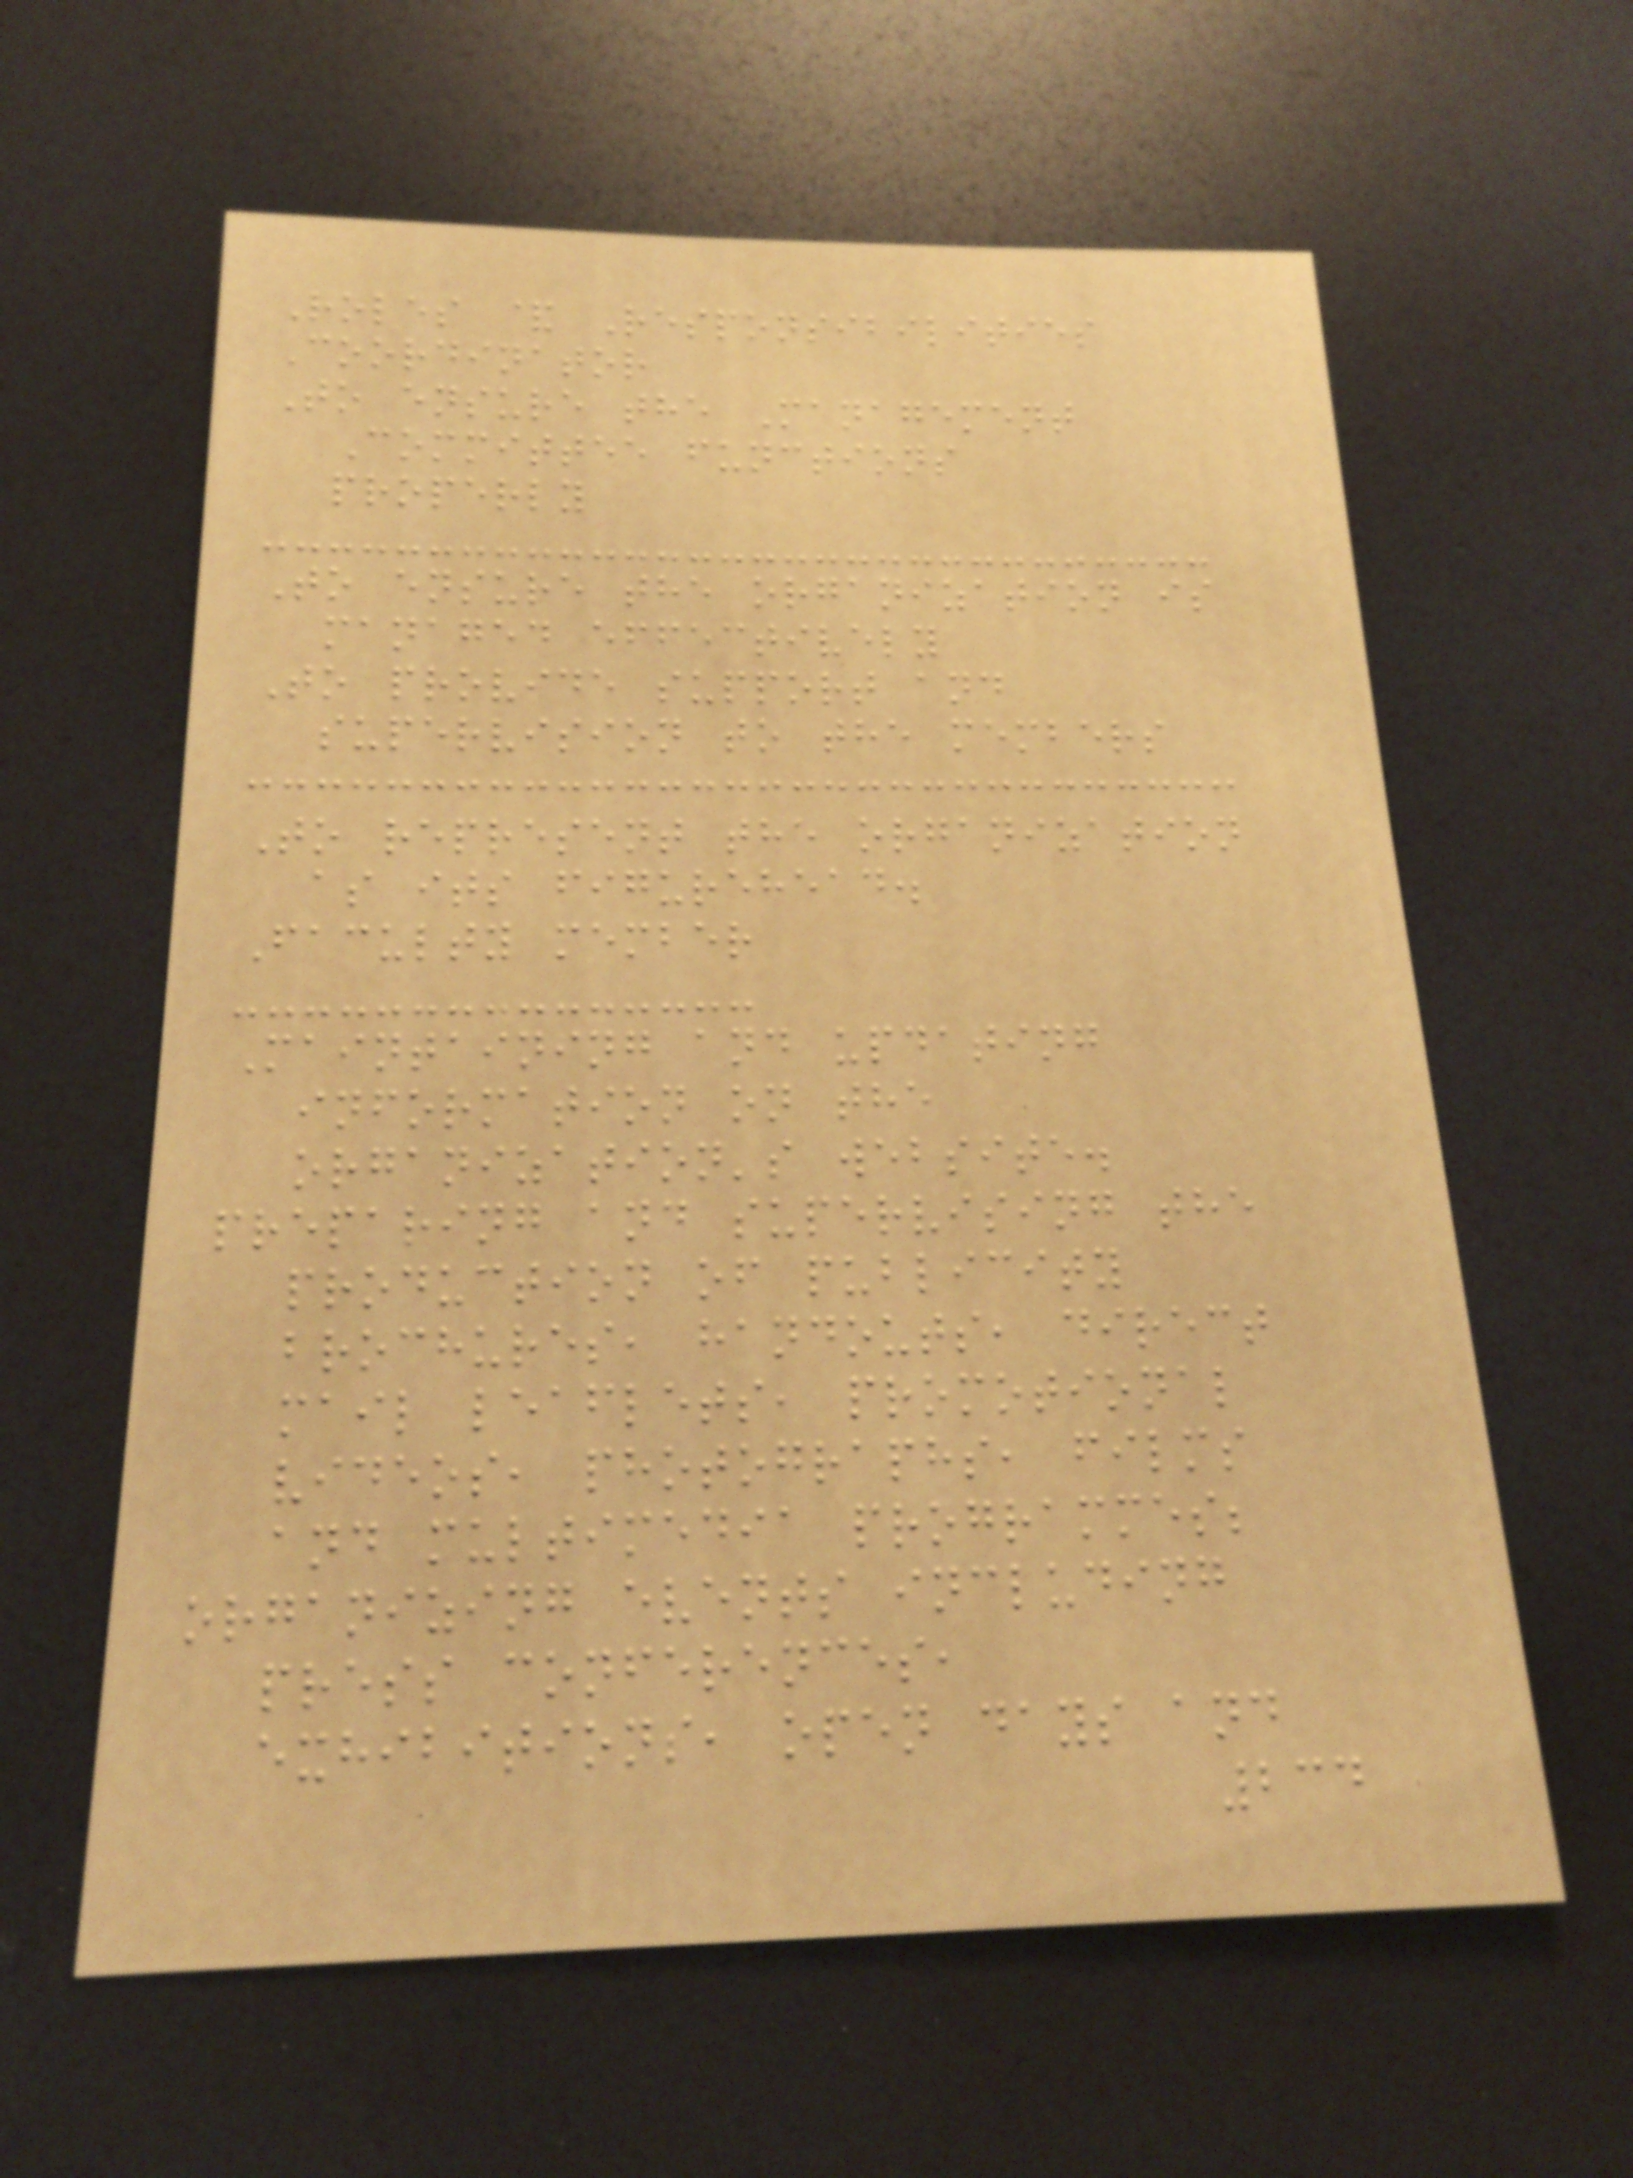Roles & Responsibilities
Coordinator
To ensure the Management
Committee functions
properly
To ensure the organization is
managed effectively
To provide support and
supervision to the members
To represent the organization
as its figurehead.
Faculty member
Maintaining and updating
information on the
organization's website.
preparing and supervising the
production of publicity
brochures, handouts, direct
mail leaflets, promotional
videos, photographs, films
and multimedia programmes;
organizing events including
press conferences,
exhibitions, open days and
234
